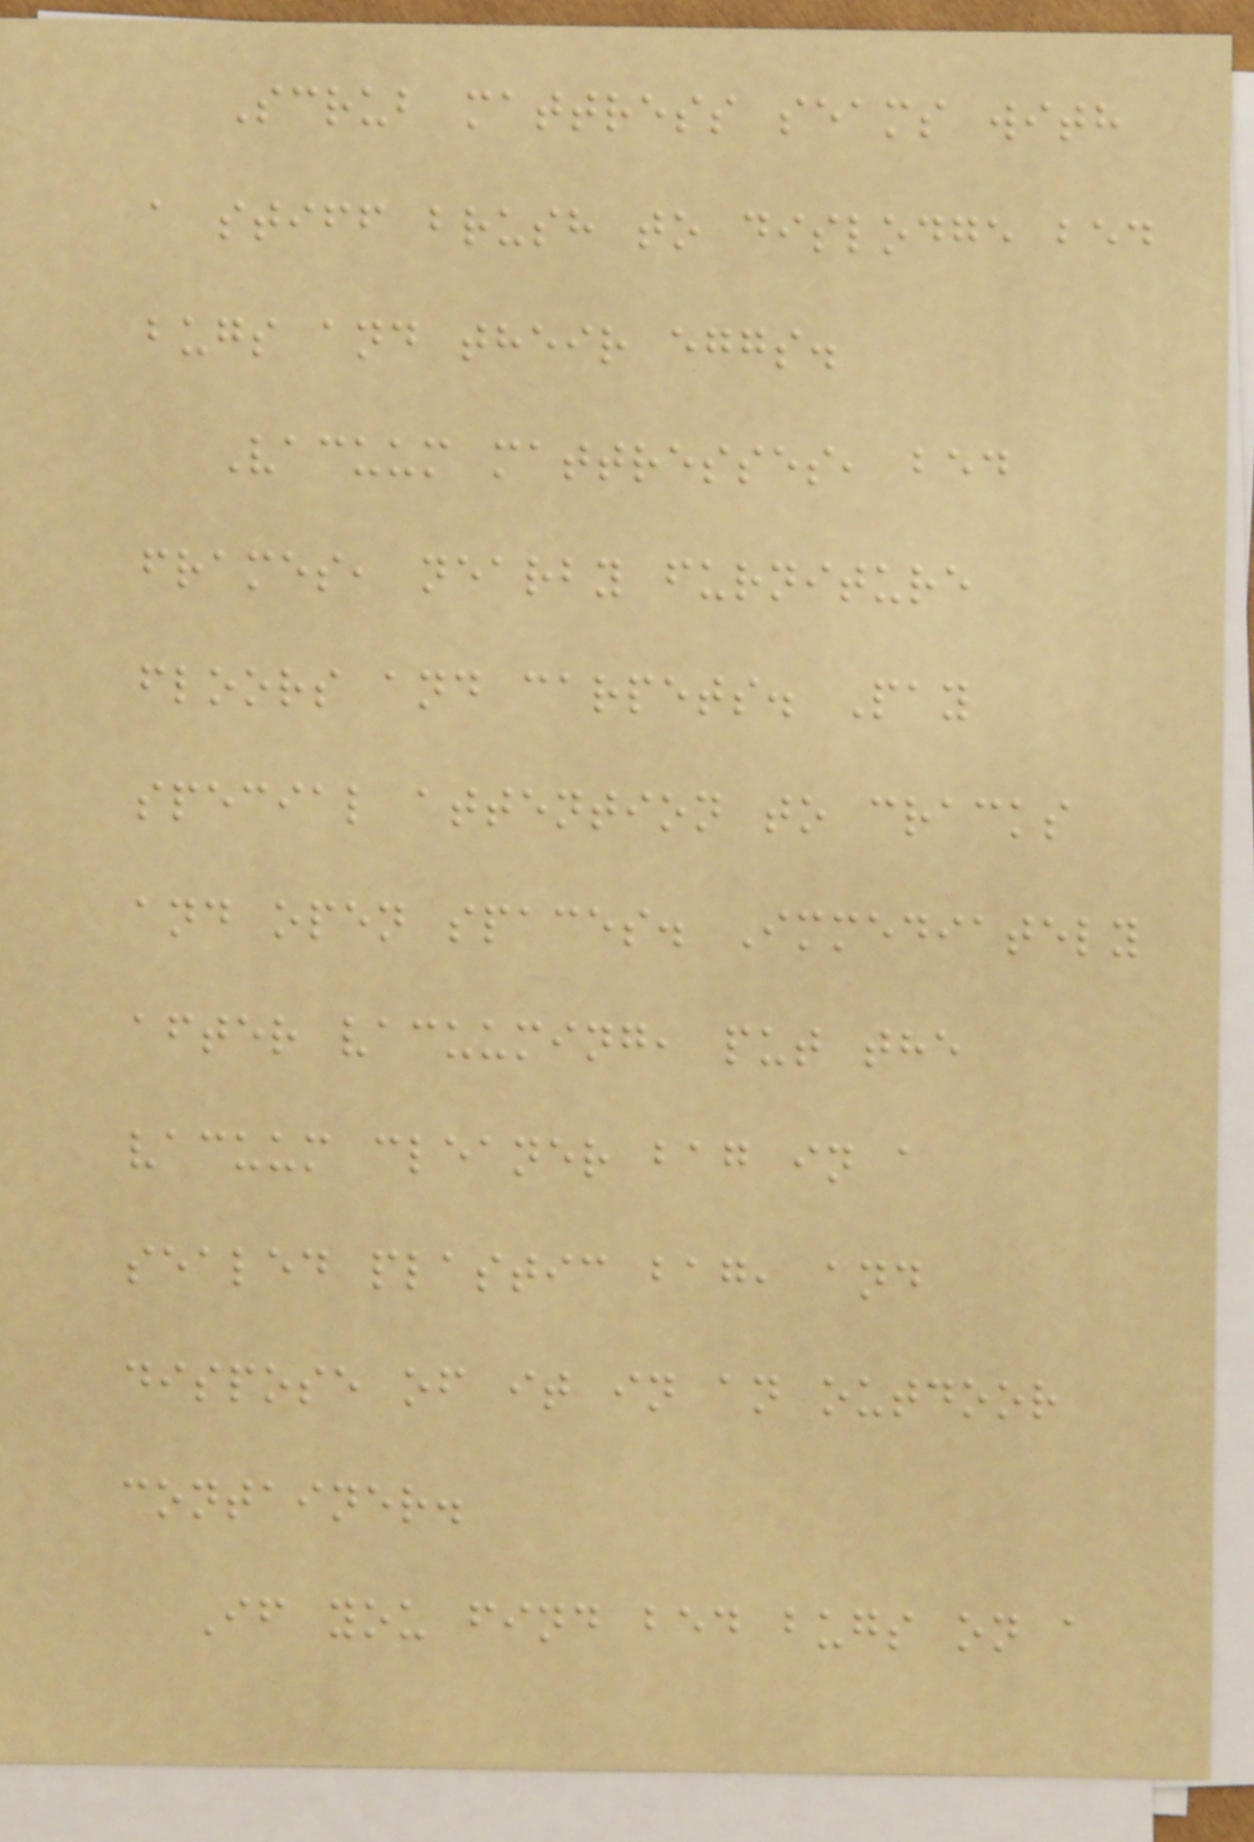Scrub mattress seams with
a stiff brush to dislodge bed
bugs and their eggs.
Vacuum mattresses, bed
frames, nearby furniture
floors and carpets. Pay
special attention to cracks
and open spaces. Immediately
after vacuuming, put the
vacuum cleaner bag in a
sealed plastic bag, and
dispose of it in an outdoor
container.
If you find bed bugs on a
